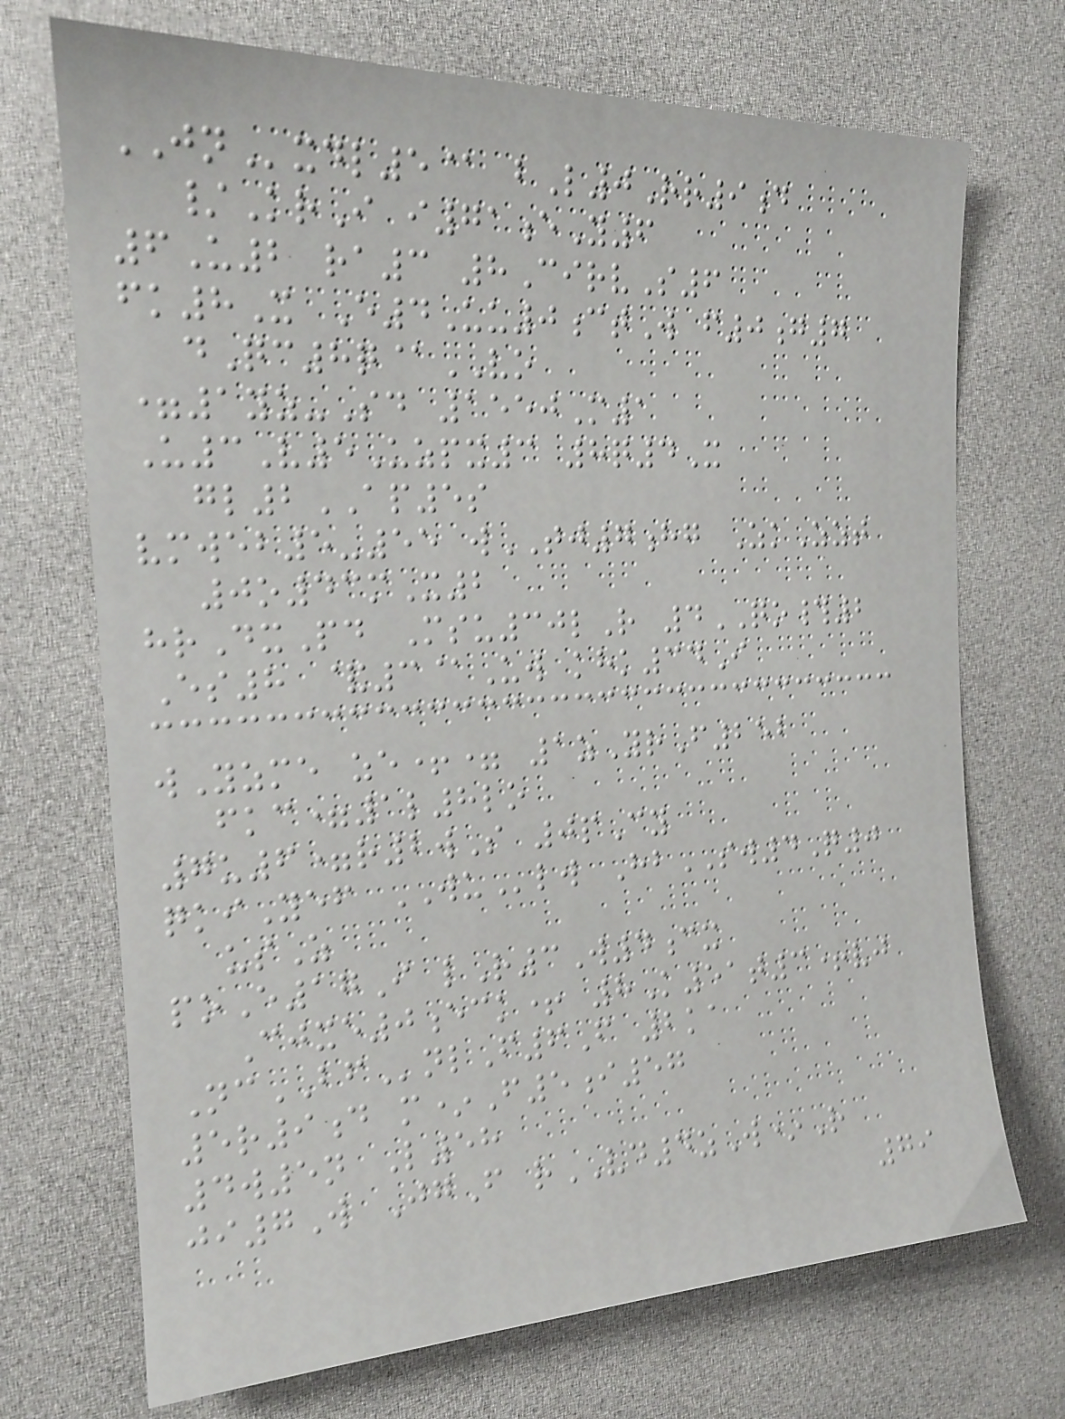JNxdl5@ bL0Rr9d
/KrI i71eY6
6U2 ra3 8CirvS6
fk8X E4Uu0ctW f0g7
dQc8q@VO
=1yz-Sd 1550M1
U3V5Uzpx3 8q4X
gl2AP5s
vmweb5-55 wTJ7hg ZkZzt
0o43mX2
hrDxPd Msu30lR 4QO#2
Es8 &3@Uw khk34I
wYzme ze+= 1zYrF252
fkc=1l8lo
7u6=r2wS 0pCy
qkiYef WUlw HbSW4Q0
usZ
poE17I lR3W4cx
Cjxe0eck+ 8K51t3+vj
NcBFnlF6F 2ka
5r9d m*F5i57
4w5n L58
ji7W JgF rVD4zW*R
79
